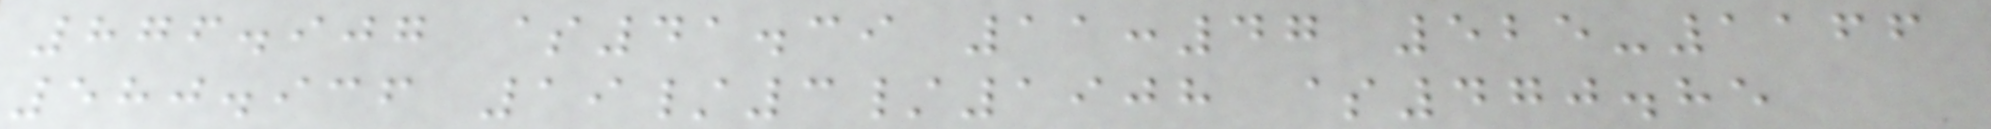876.907 $41.39 11:47 525-1166
580.936 19/3/1908 $470.85
